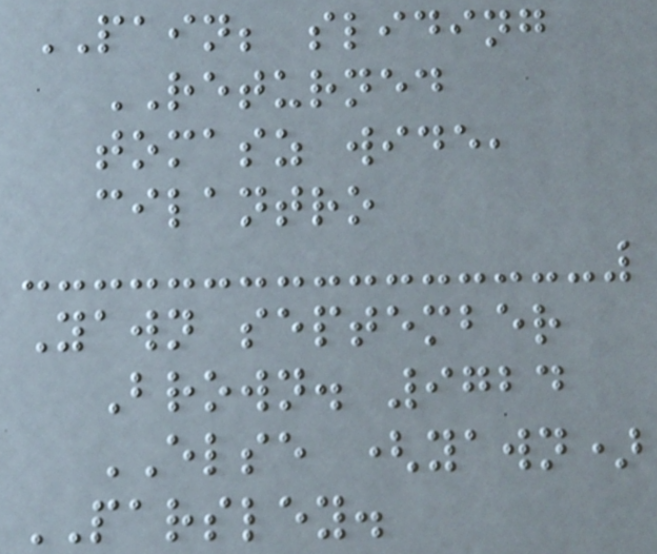PAIN; sliding
RETURNED
tomasz wide,
cilantro
Yawn september
Brown. 9724
ELSE (yawn)
PARSLEY.
